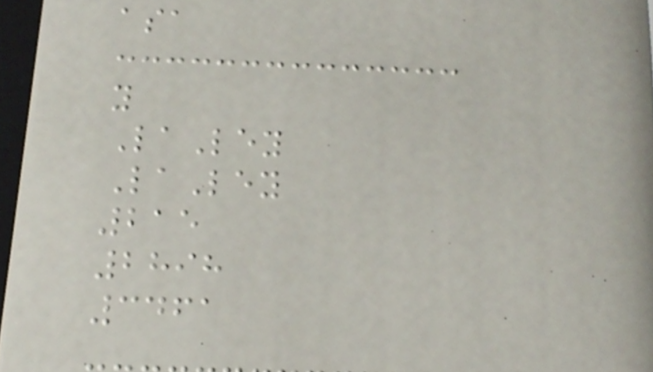asa
y
LaLey
LaLey
215
2898
3461
